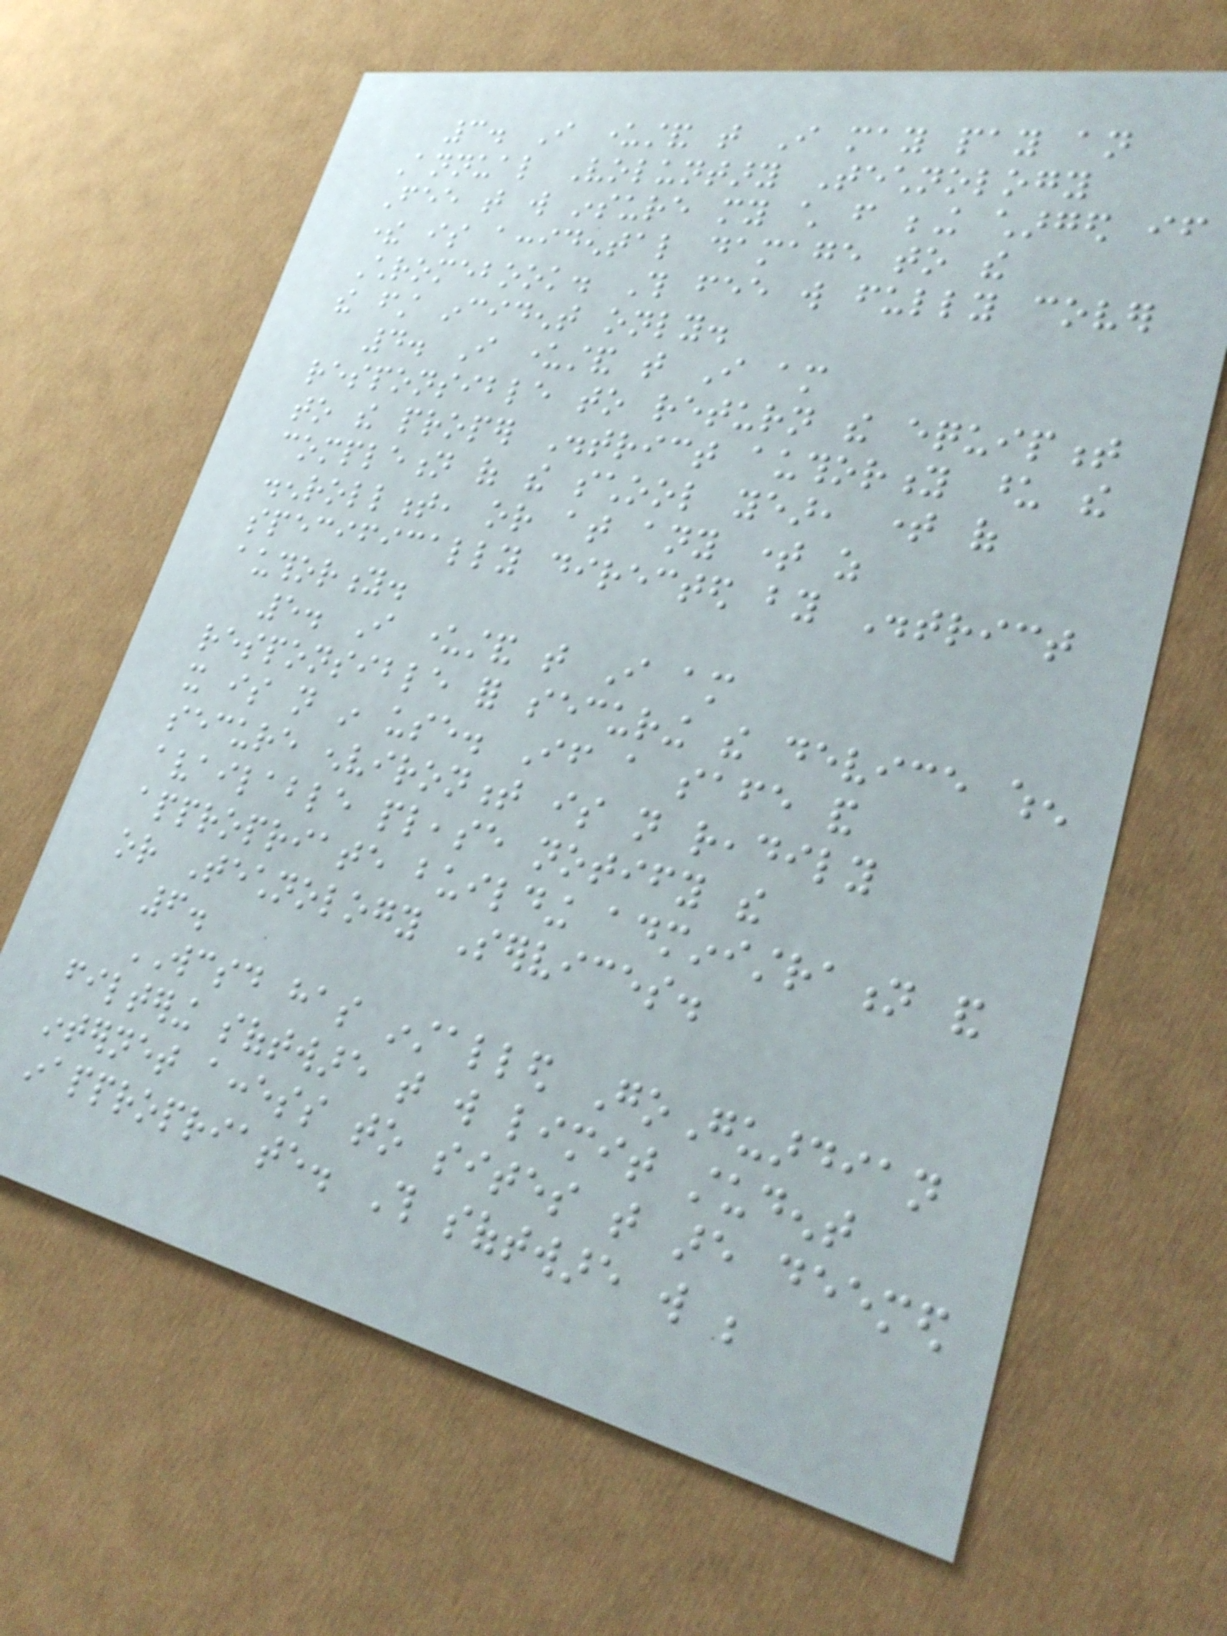3. I understand that I may pay an
Annual Voluntary Technology
Fee that will insure my child from being charged if
there is accidental damage to the
Chromebook. This fee will fully cover
the first incident only.
4. I understand that I am
responsible to return the equipment
to the proper District authority upon the
completion of the school year, time of
disenrollment, or at any time as
specifically directed by District
authority.
5. I understand that I am
responsible for securing the device when
it is not in use. If a safe and
secure environment is not readily
available please notify the
appropriate building administration and
or Technology Services.
6.
WCSD has installed GoGuardian
filtering software that will limit student
internet access to sites that are deemed
inappropriate. This software will be
